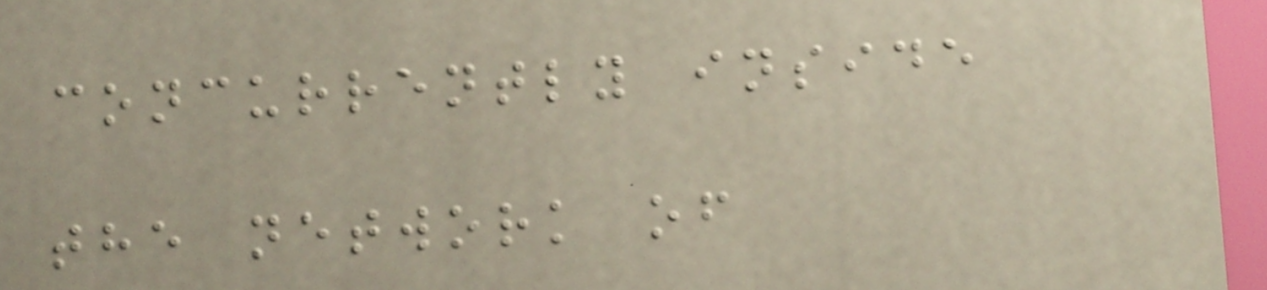concurrently inside
the network of
